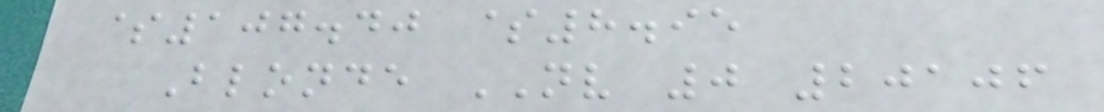$107.40 $8.95
Blonde NV 0 20106
